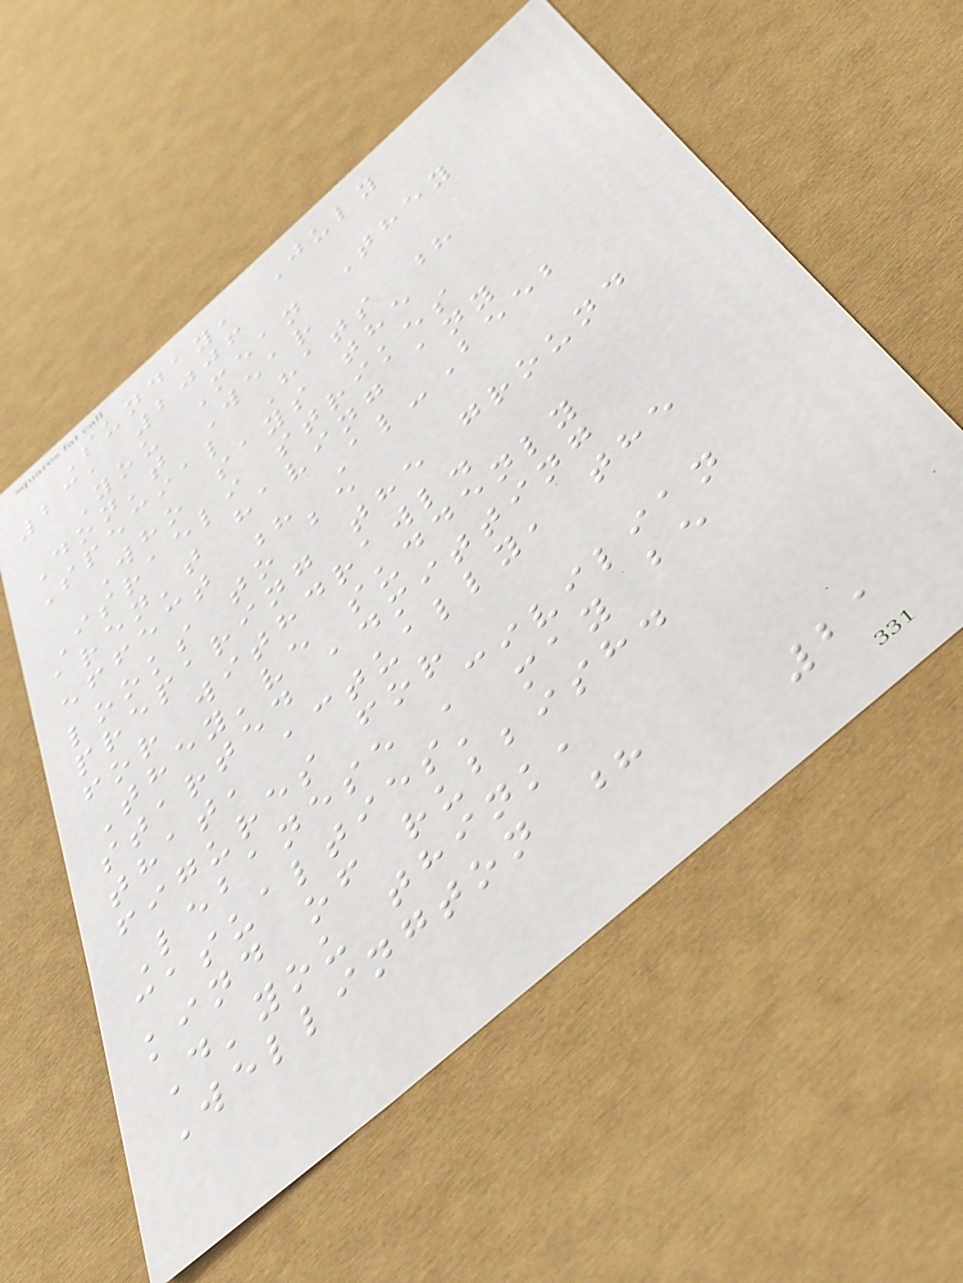Sunday, July
23, 2006
You Mean They
Don't Wear
Special Hats ?
Who says the
Israeli strikes
aren't having any
effect ? Al-Beeb
looks to be
preparing the ground
for withdrawl.
They've suddenly
started admitting
that, actually, the
figures for
Lebanese 'civilian
casualties' may be
kind of rubbish.
D'you think,
Wellington ?
21
